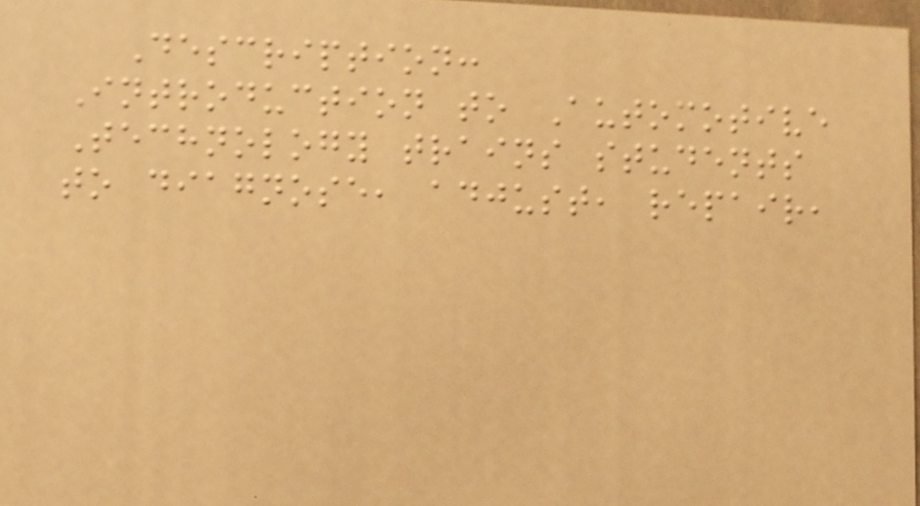Description:
Introduction to Automotive
Technology trains students
to diagnose, adjust, repair,
